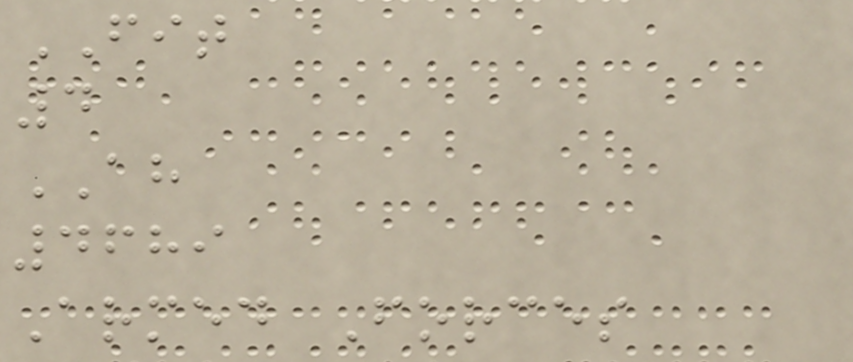FIT
4
AH
4689
Armed Forces
